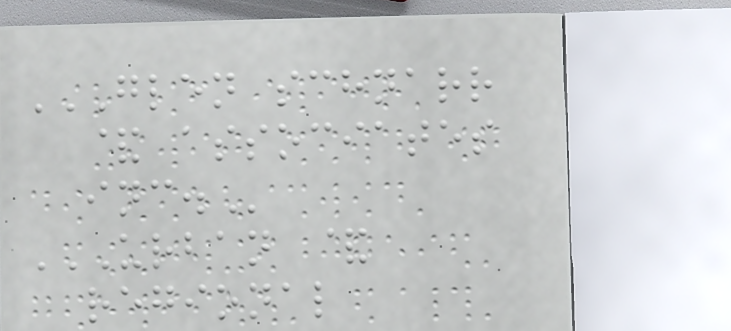GLEN SCHNARR
& ASSOCIATES
INC.
URBAN &
REGIONAL
